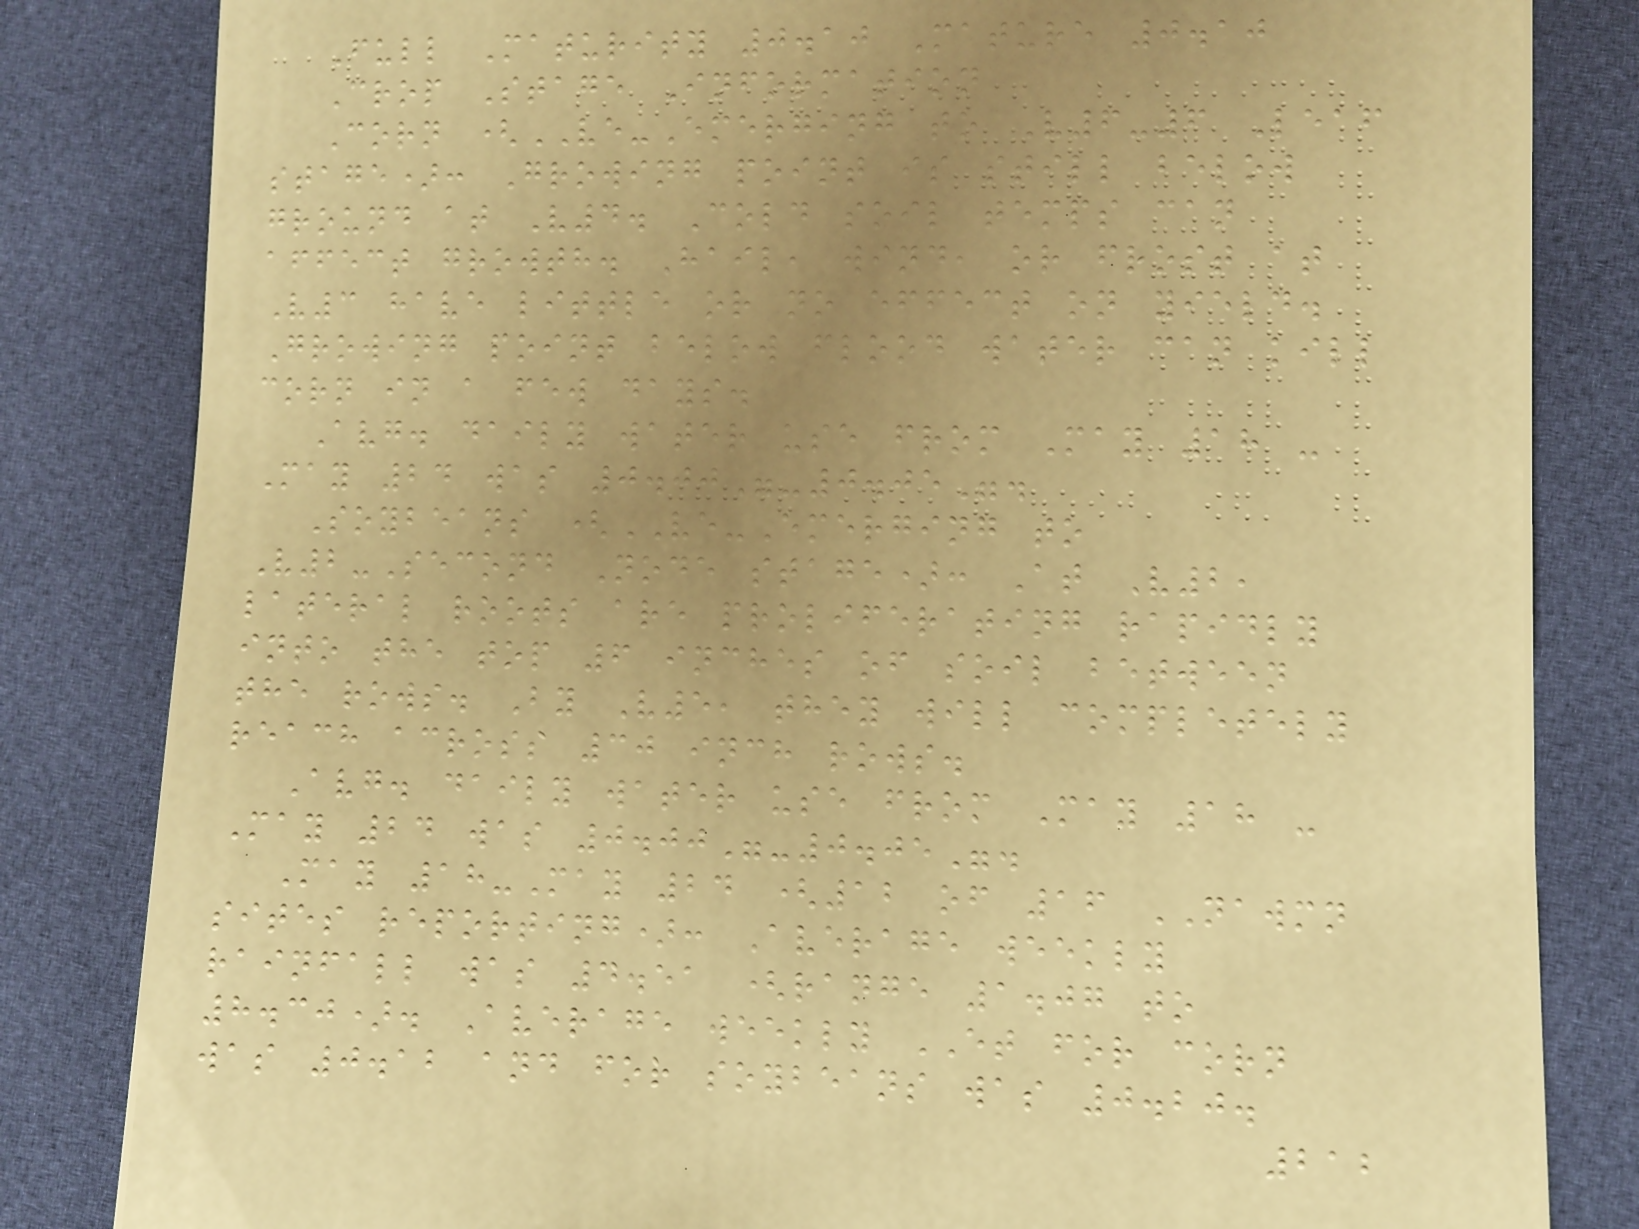Full Maturity 0.10 Mature 0.10
Crop Stage Information
Corn (VE-Emerging to V6-6 Leaf
stage): Growing point is still below
ground at V4. Cold soil temps can
affect growth. Hail, wind, or frost at
V3 have little or no effect on yield.
Growing point below flood water can kill
corn in a few days.
Avg. daily water use from May 18 -
May 24 was 0.00"-0.05".
Soybeans (VE-Emerging to
V2-Second Node stage): At V2,
lateral roots are proliferating rapidly
into the top 6 inches of soil between
the rows. By V5, they will completely
reach across 30 inch rows.
Avg. daily water use from May 18 -
May 24 was 0.00"-0.05".
May 18-May 24 (12 of 16 NAWMN
sites reporting): Average weekly
rainfall was 4.51 (range 1.07 to
8.30). Average weekly ET for corn
was 0.12 and for soybeans was 0.20.
212
